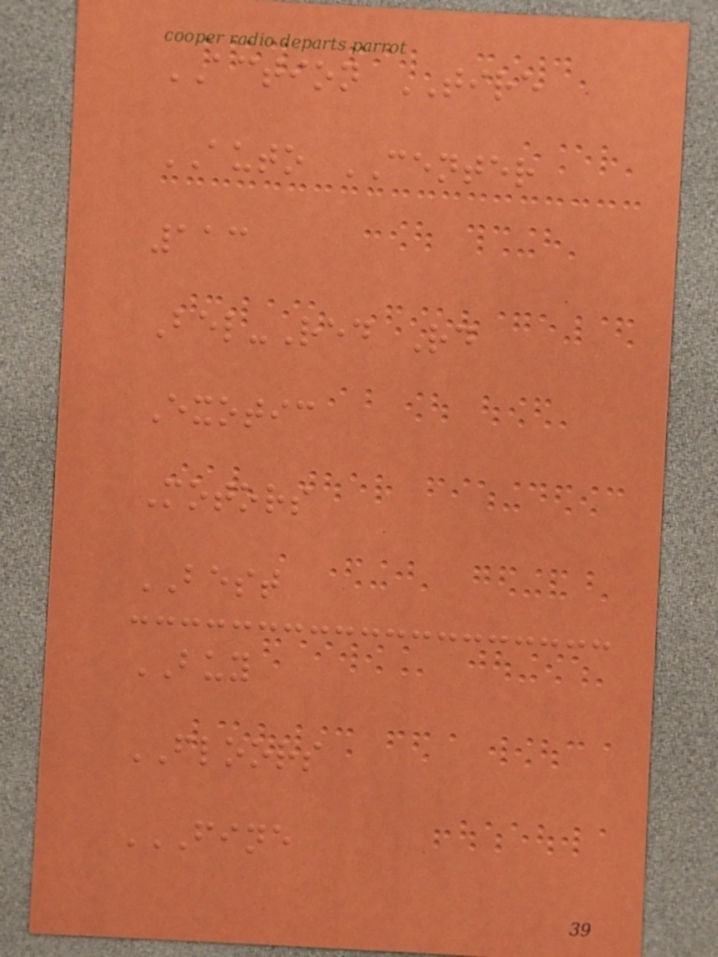ACTION TIRE
AUTO CENTER
113
Bel-Red Rd
Exotic
Motors
BEST
BUY
FLOORS
FINE
